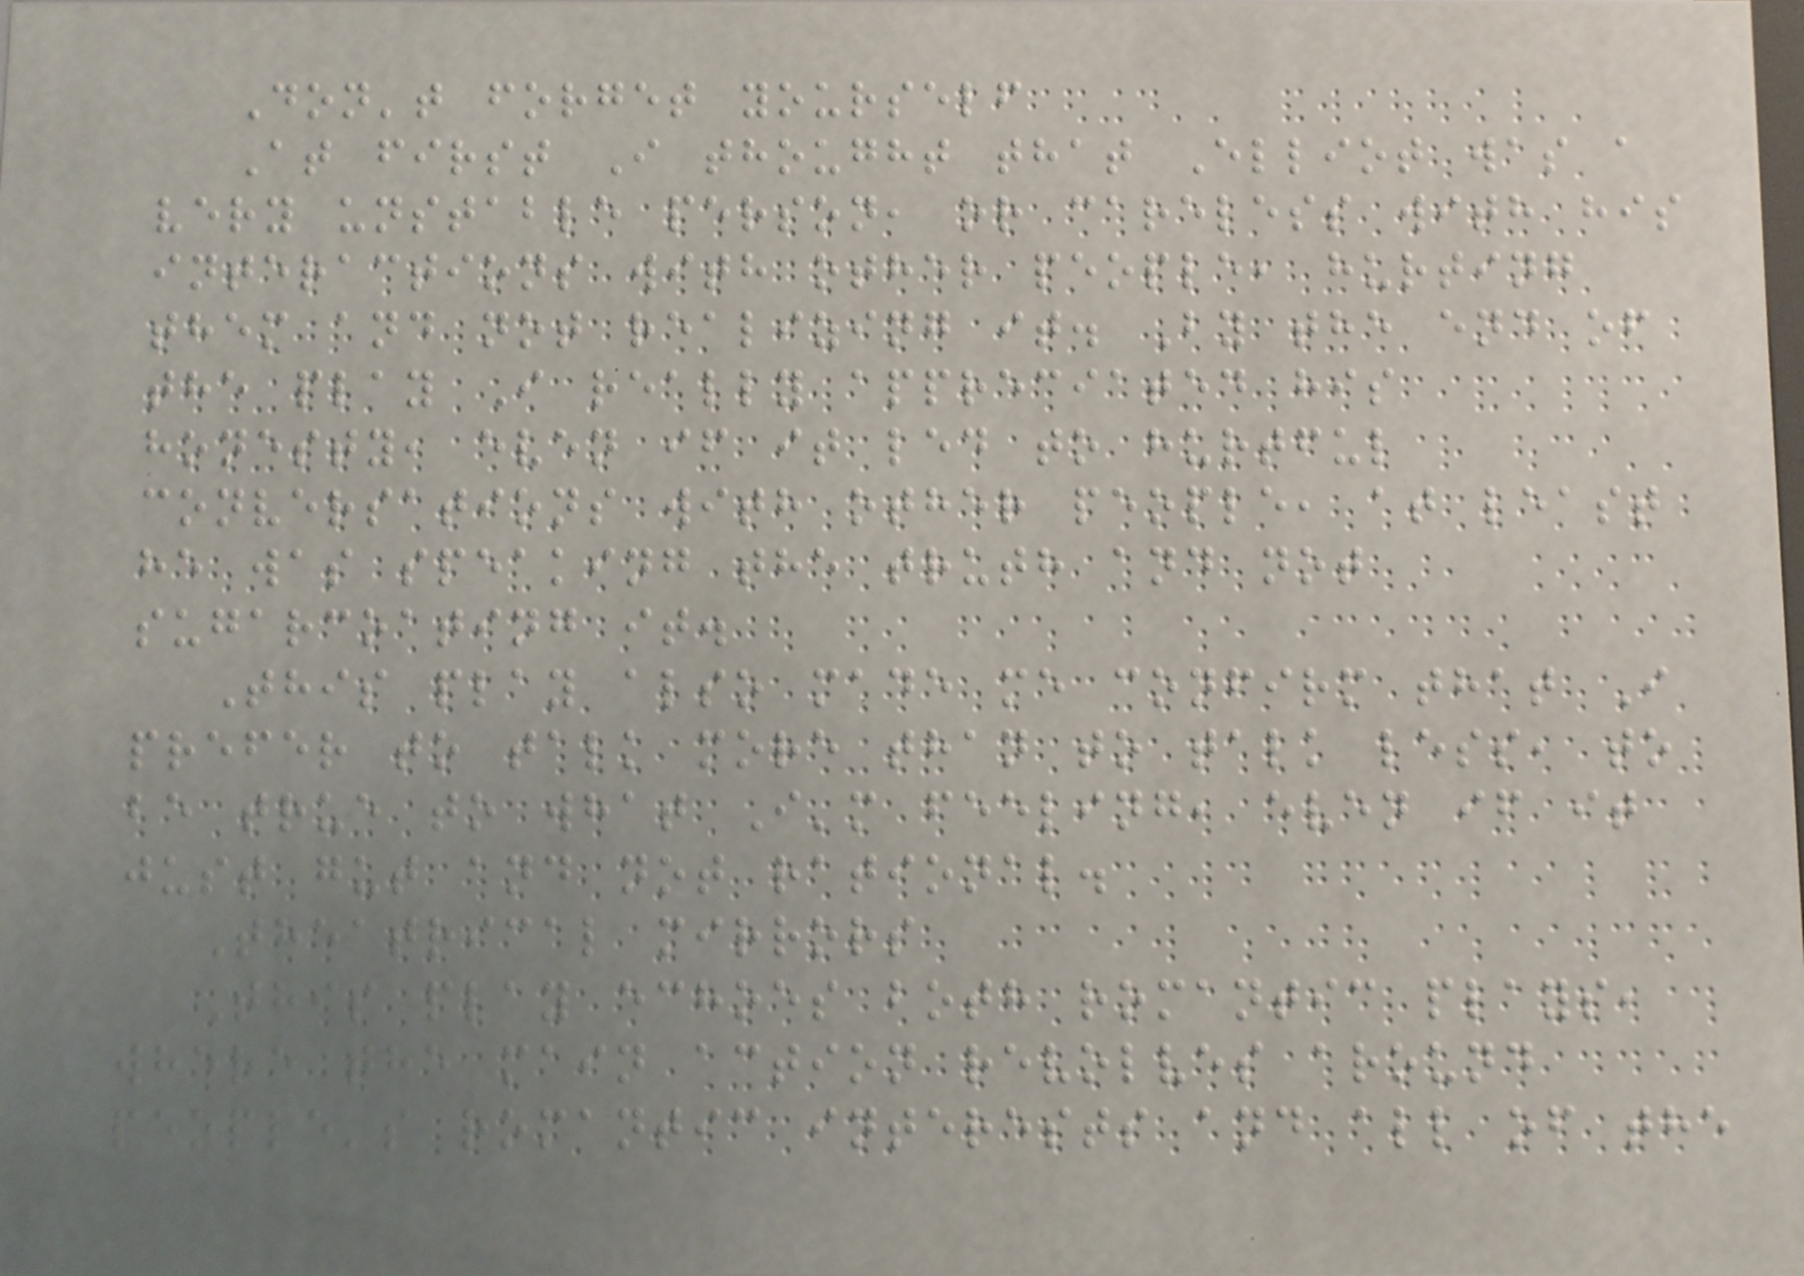Don't forget yourself
At first I thought that Elliot was a
very unstable person, or careless with his
interactions with other people, hurting
them and not realizing it. By the end of
the play I really appreciated his
honesty, even if it led to hurtful
conversations with other people, at least
he was speaking the truth and not
sugarcoating it.
This play also made me confirm that I
prefer to talk more than to talk less, to
be true to what I'm feeling, even if it
just gut and not rational.
Theatrical mirrors
This play echoes both romantic plays,
where the main action revolves around
people's romantic interests and all of the
